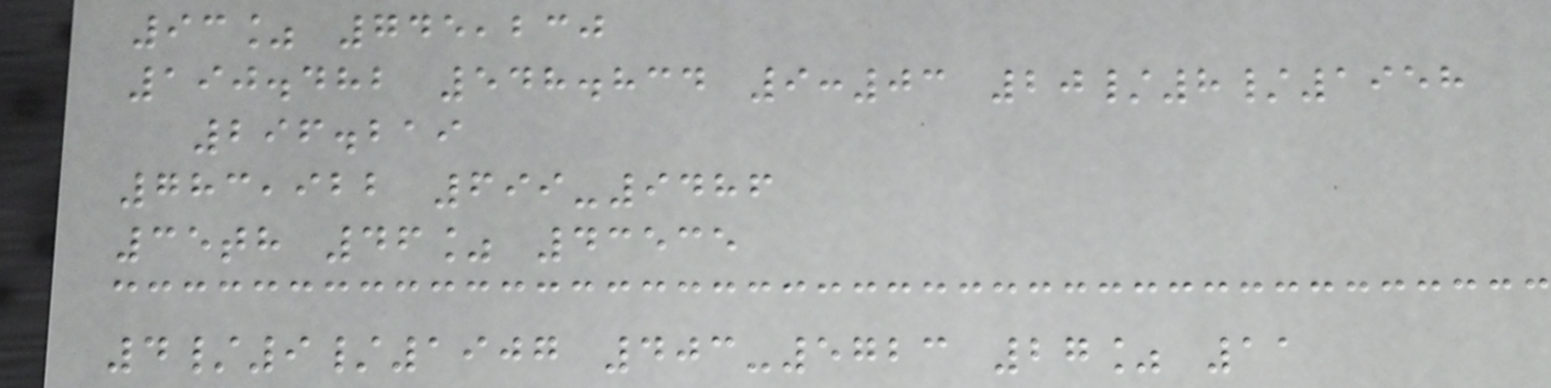93% 745,230
190.482 548.834 9:03 20/8/1958
296.219
783,922 699-9486
35th 46% 43535
4/9/1907 403-5723 27% 11
